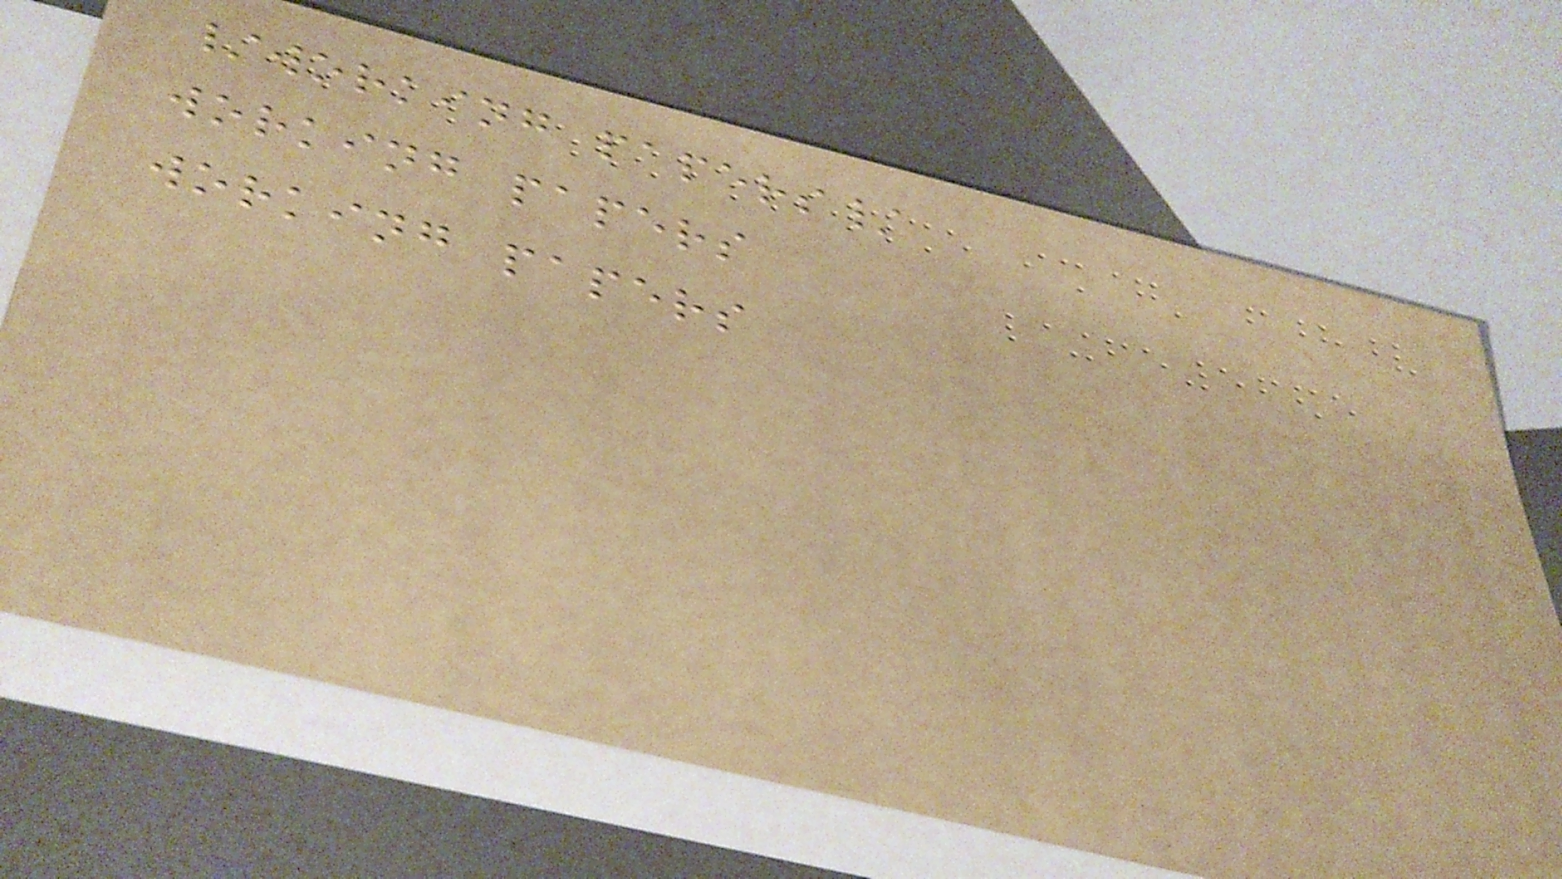/working papers/
working papers
working papers
